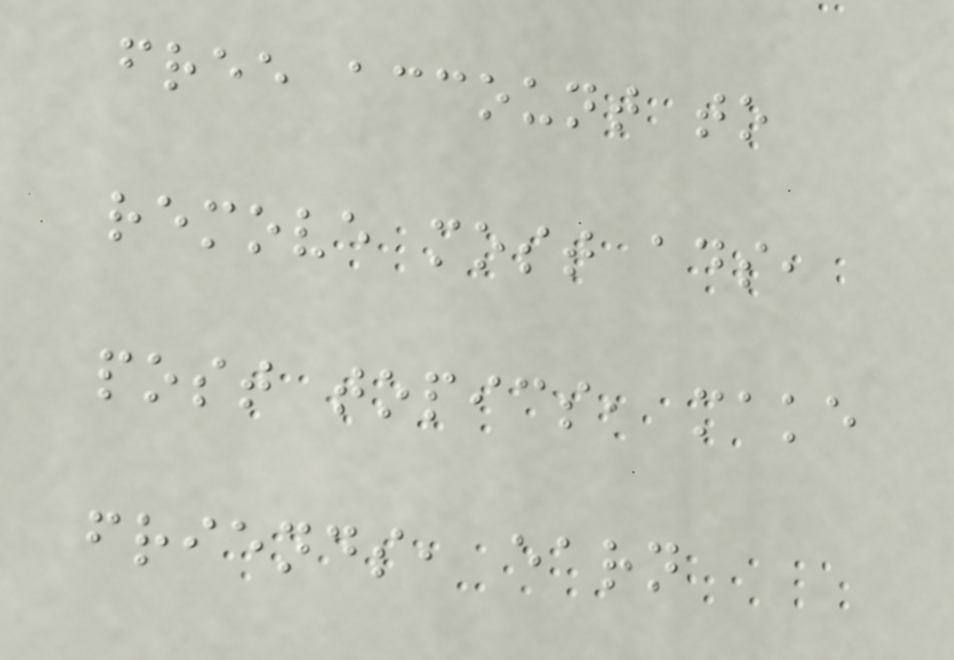free account to
remove most ads,
post topics, make
friends, earn
